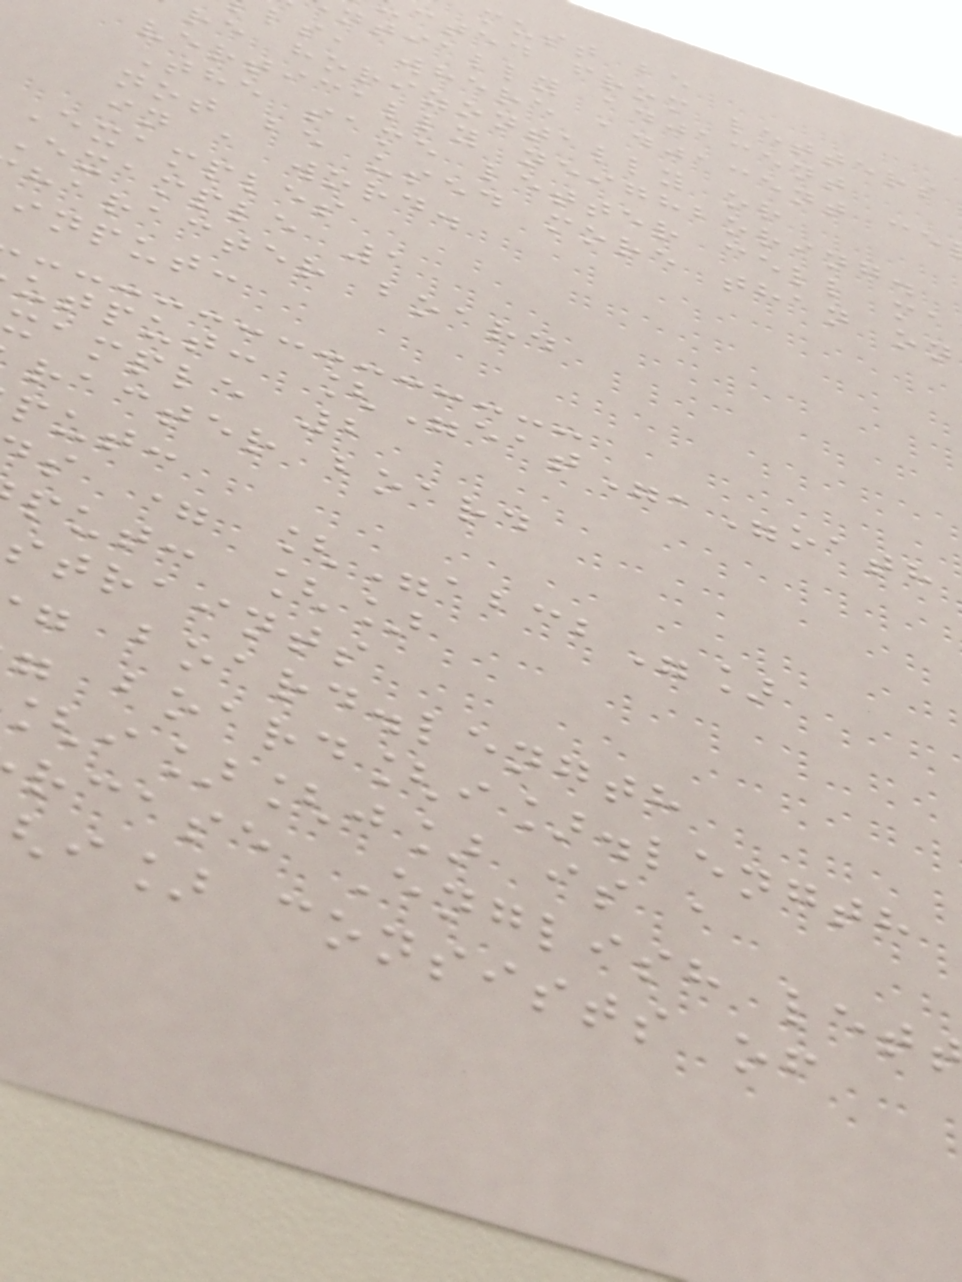must be
cted from letters
ntially adjacent
ls, where adjacent ce
re horizontally or
vertically neighboring.
The same letter cell ma
not be used more than on
in a word.
Examples
example 1
haracter board
input:
utput: ["eat","oath
xample 2
racter board
put:
s = ["abcb"]
put: []
straints
board.length
board[i].length
i][j] is a
rcase English let
i] consists of
